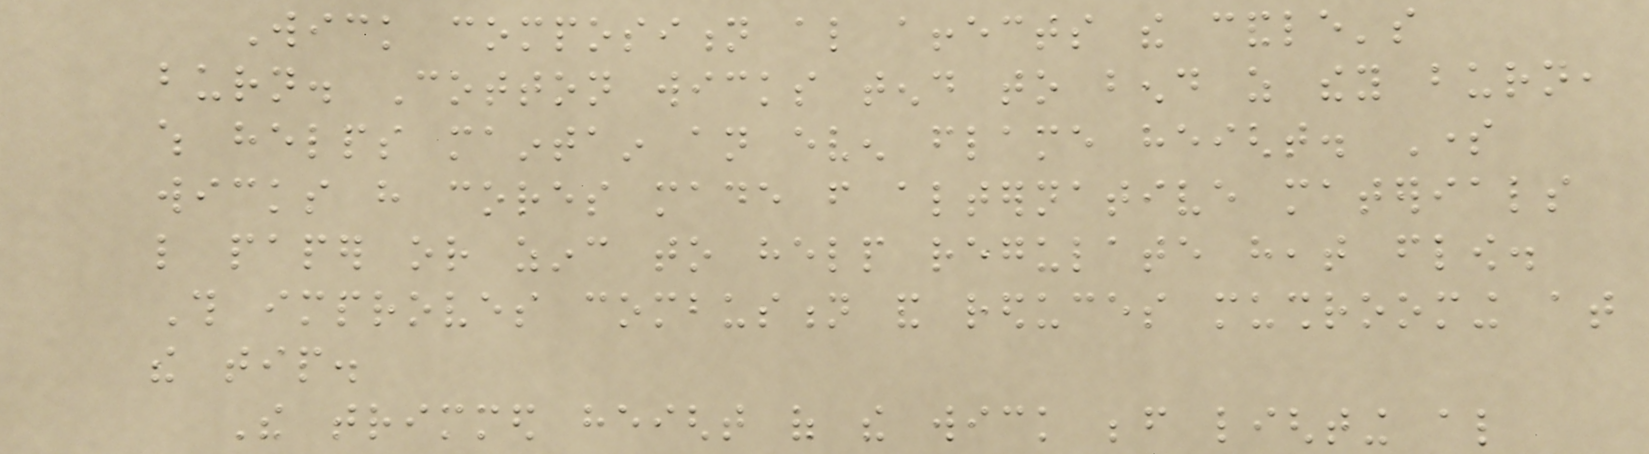Wick composition also affects the candle's
burn. Cotton wicks tend to bend as they burn,
which helps maintain an even flame height. Some
wicks have cores made from alternative materials
like paper or zinc to help regulate heat flow.
This improves combustion and reduces mushrooming at
the tip.
The trimmed height of the wick before lighting also
